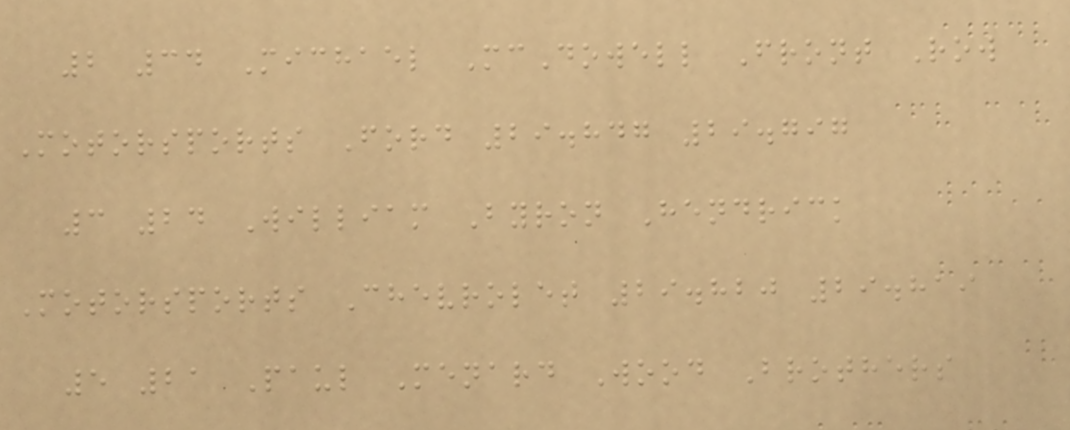2 34 Michael McDowell Front Row
Motorsports Ford 29.847 29.797
3 24 William Byron Hendrick
Motorsports Chevrolet 29.820 29.819
5 21 Paul Menard Wood Brothers
